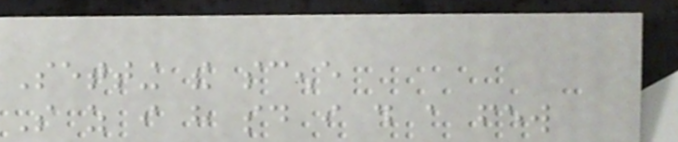Setting the scene
So as i have said i do a few
